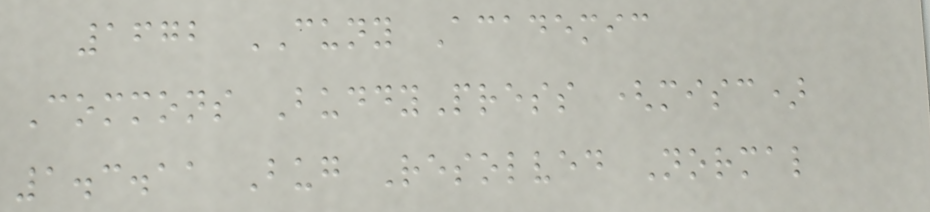1672 CUNY Academic
Commons BuddyPress (misc)
1.3.11 Bug Resolved Normal
